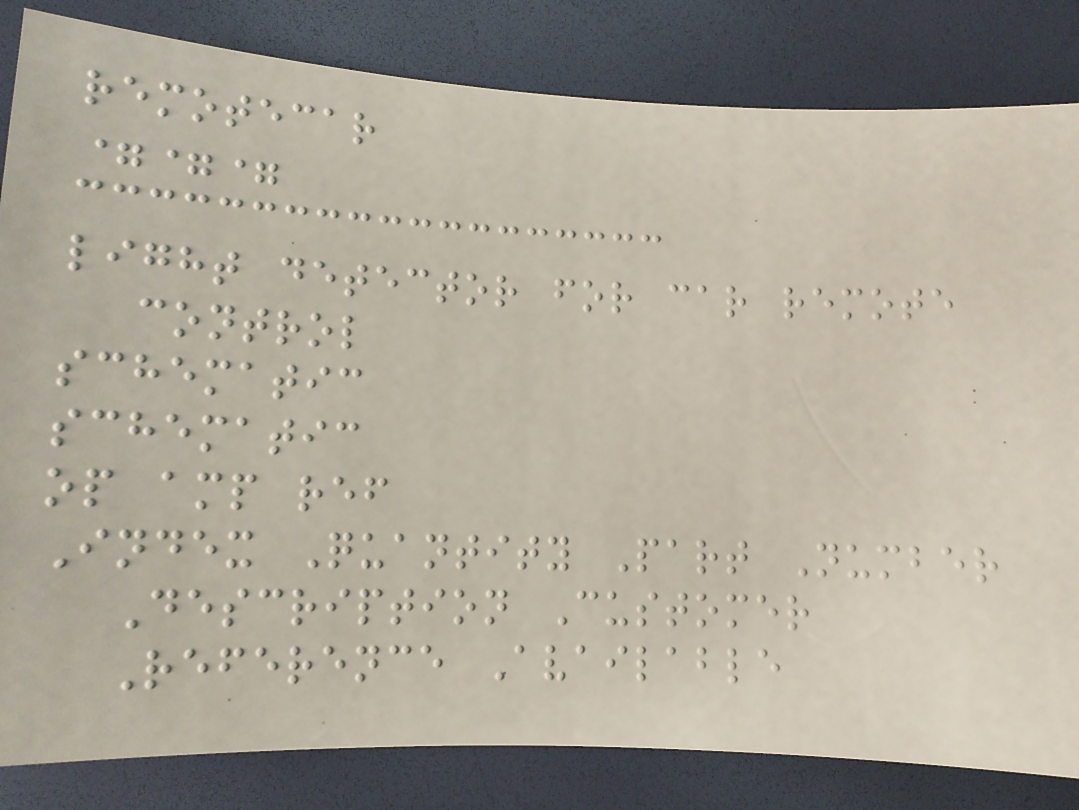remotecar
===
light detector for car remote
control
schematic
schematic
op amp ref
Index Quantity Part Number
Description Customer
Reference Available
